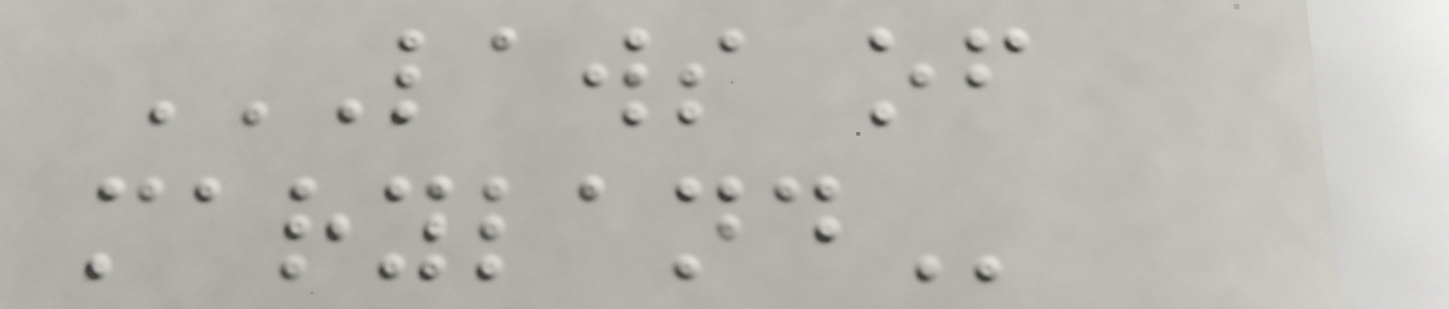LAWS OF
MARYLAND
